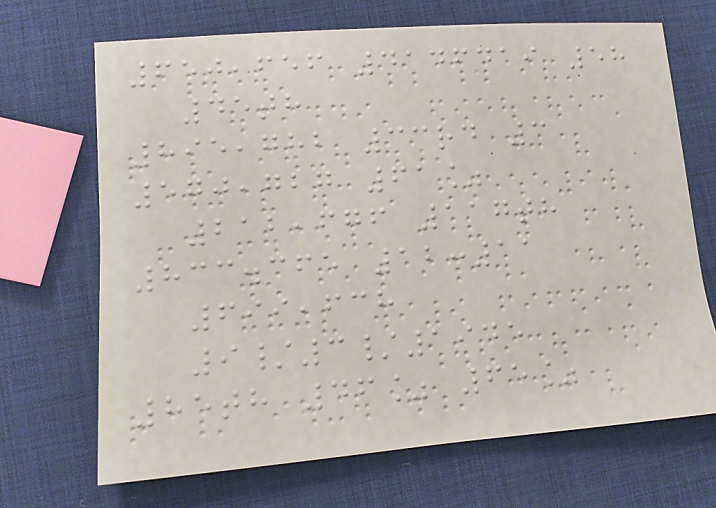650,656 4146419 58
45th
895,782 33rd 3
570,727 61%
212,676 117th
833.365 12:11
699,638
9/3/1945
85th 46% 65%
